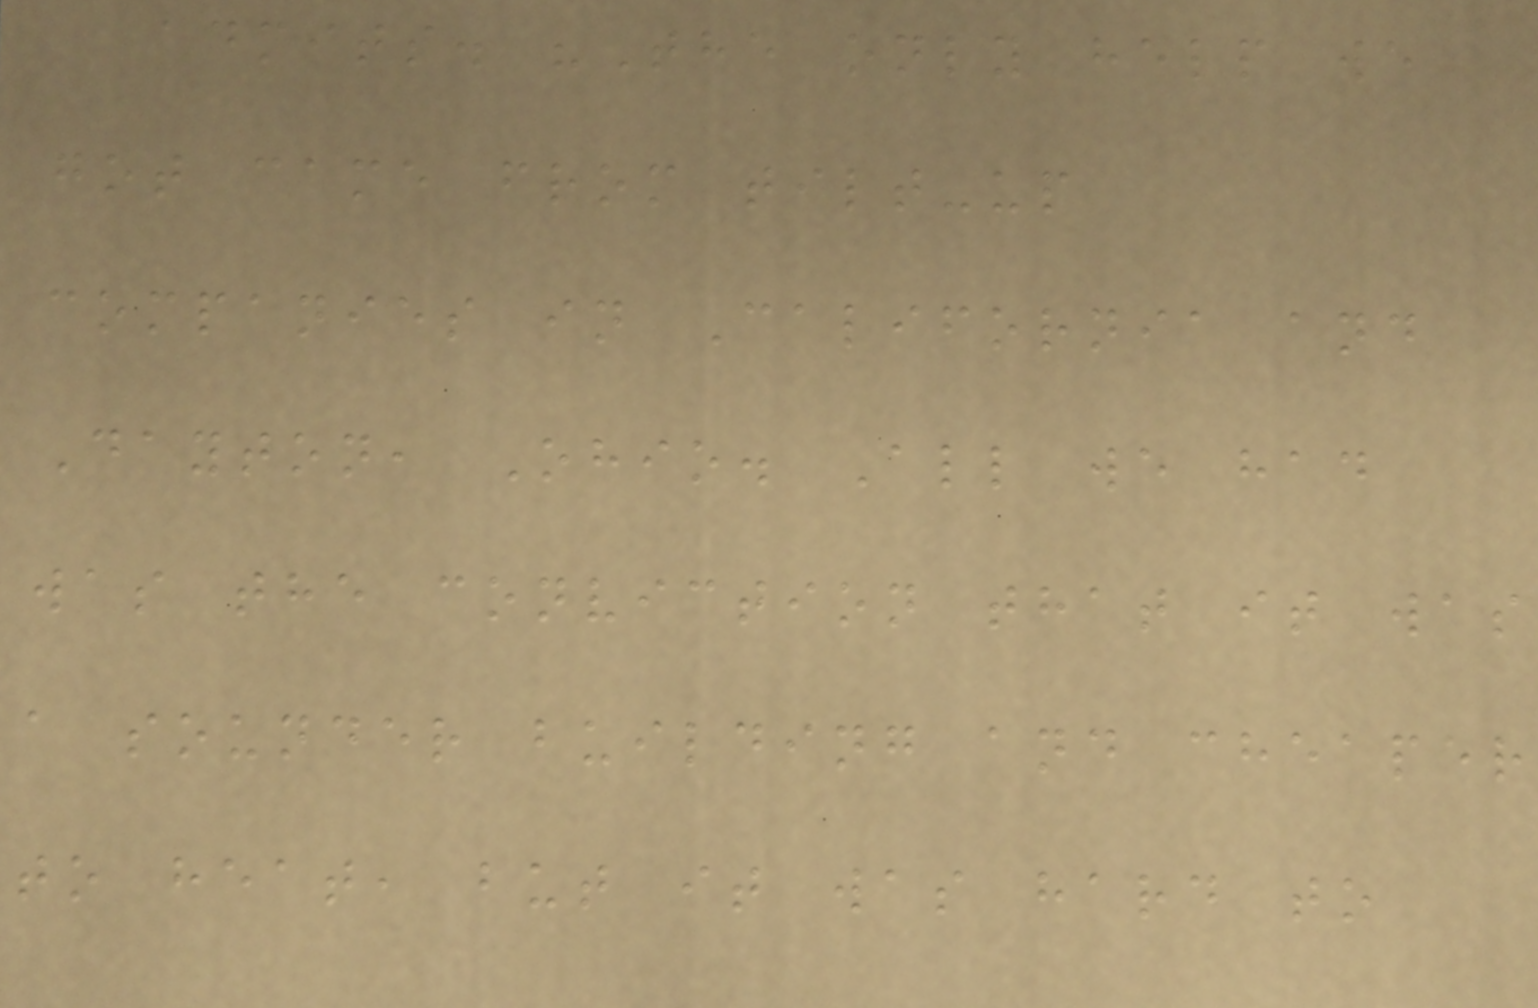admits. "The only help we
got came from tilt-up
companies in California and
Dayton, Ohio. All we had
was the conviction that it was
a sounder building and cheaper
to heat, but it was hard to
